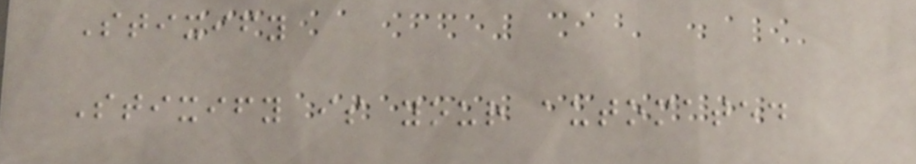Stixify
Stixify is your automated
